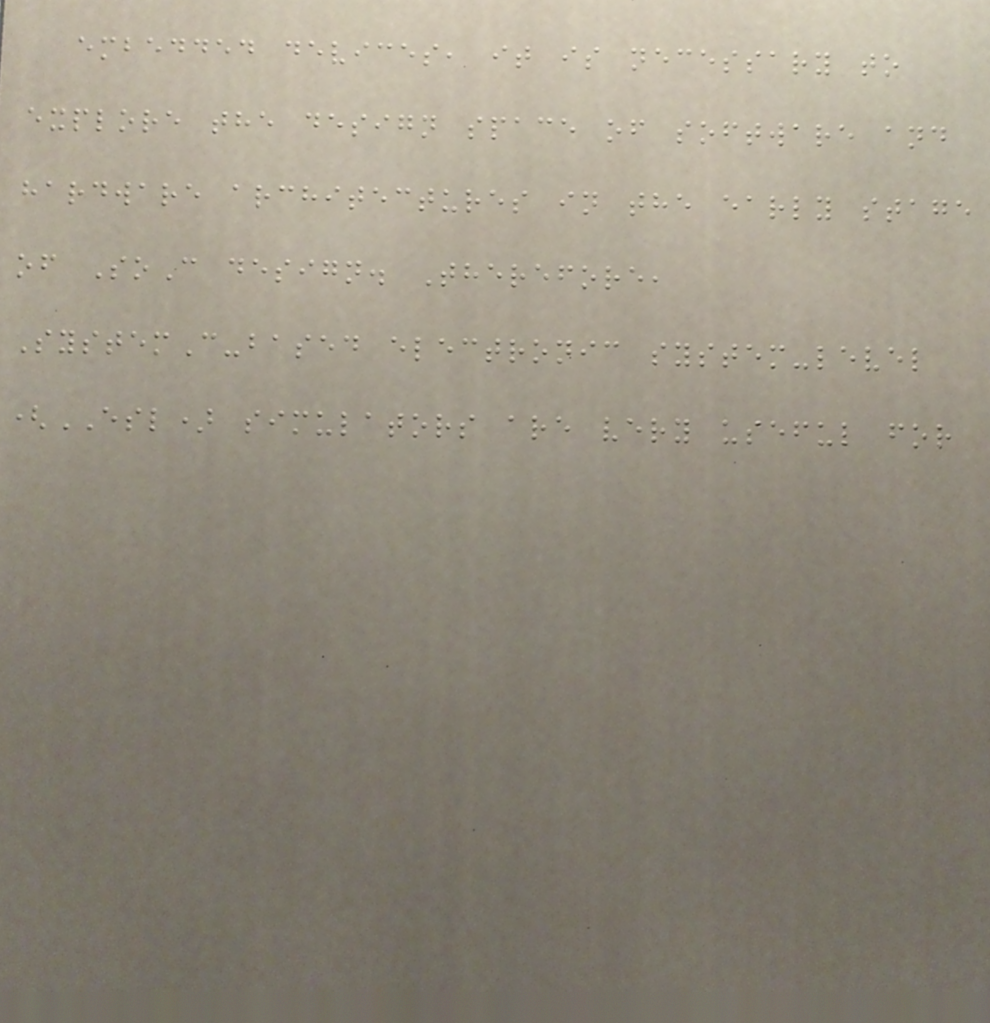embedded devices, it is necessary to
explore the design space of software and
hardware architectures in the early stage
of SoC design. Therefore,
SystemC-based electronic system-level
(ESL) simulators are very useful for
